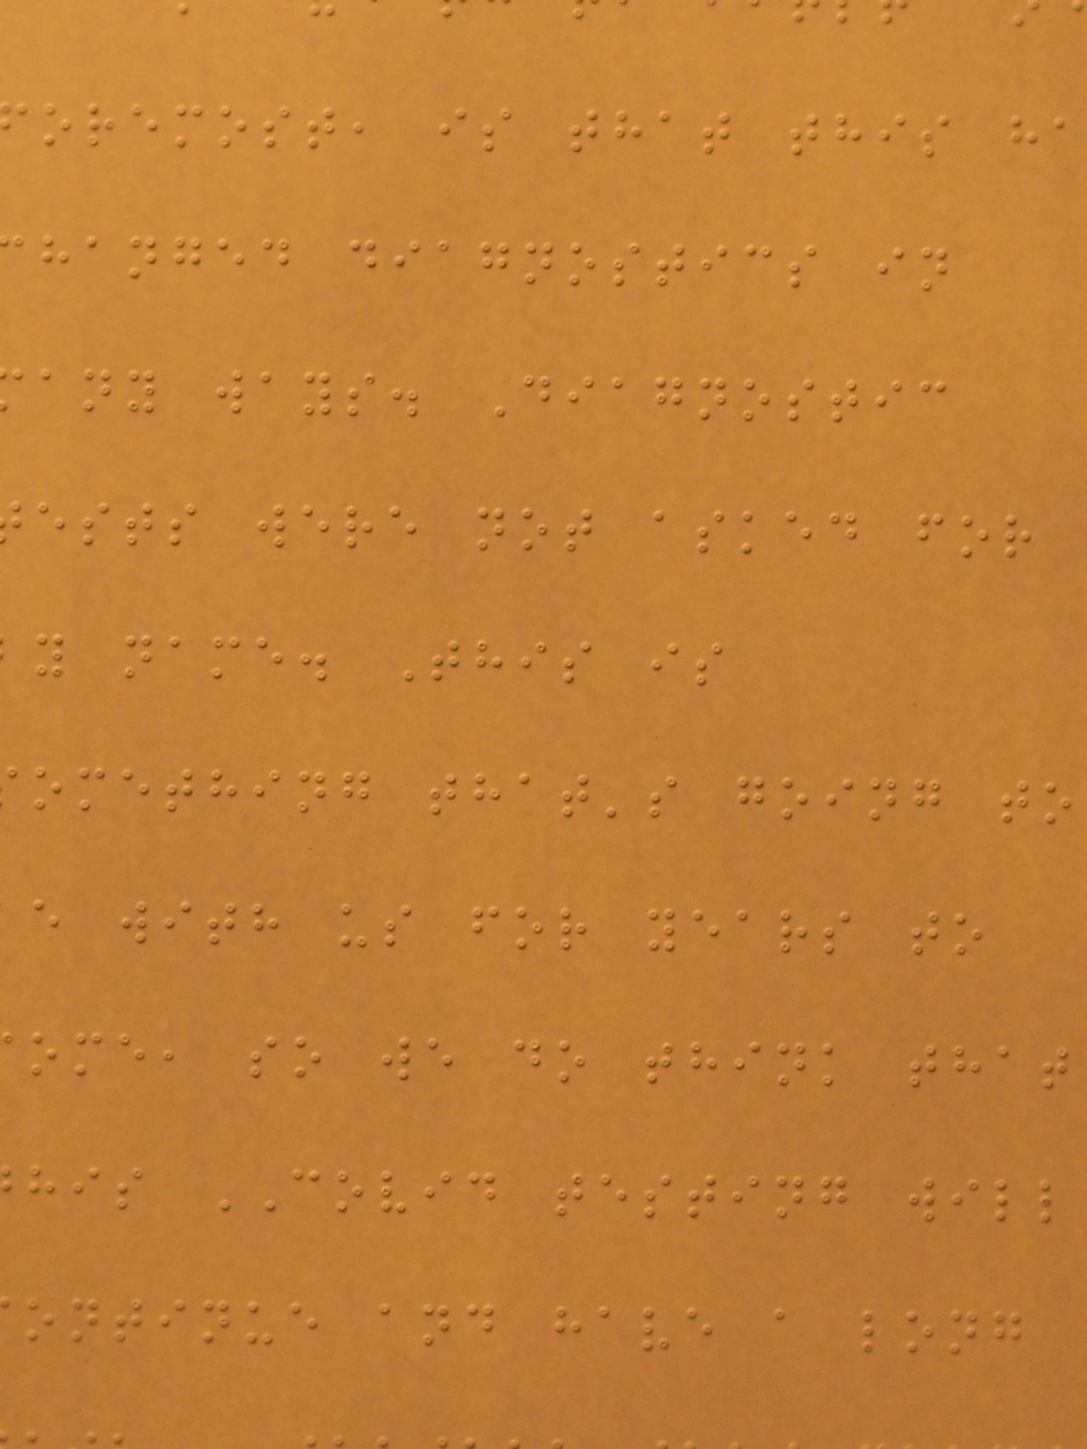oremost, is that this ha
hanged diagnostics in
any ways. Diagnostic
ests were not asked for
y name. This is
omething that's going to
e with us for years to
ome, so we do think that
his COVID testing will
ontinue and have a long
